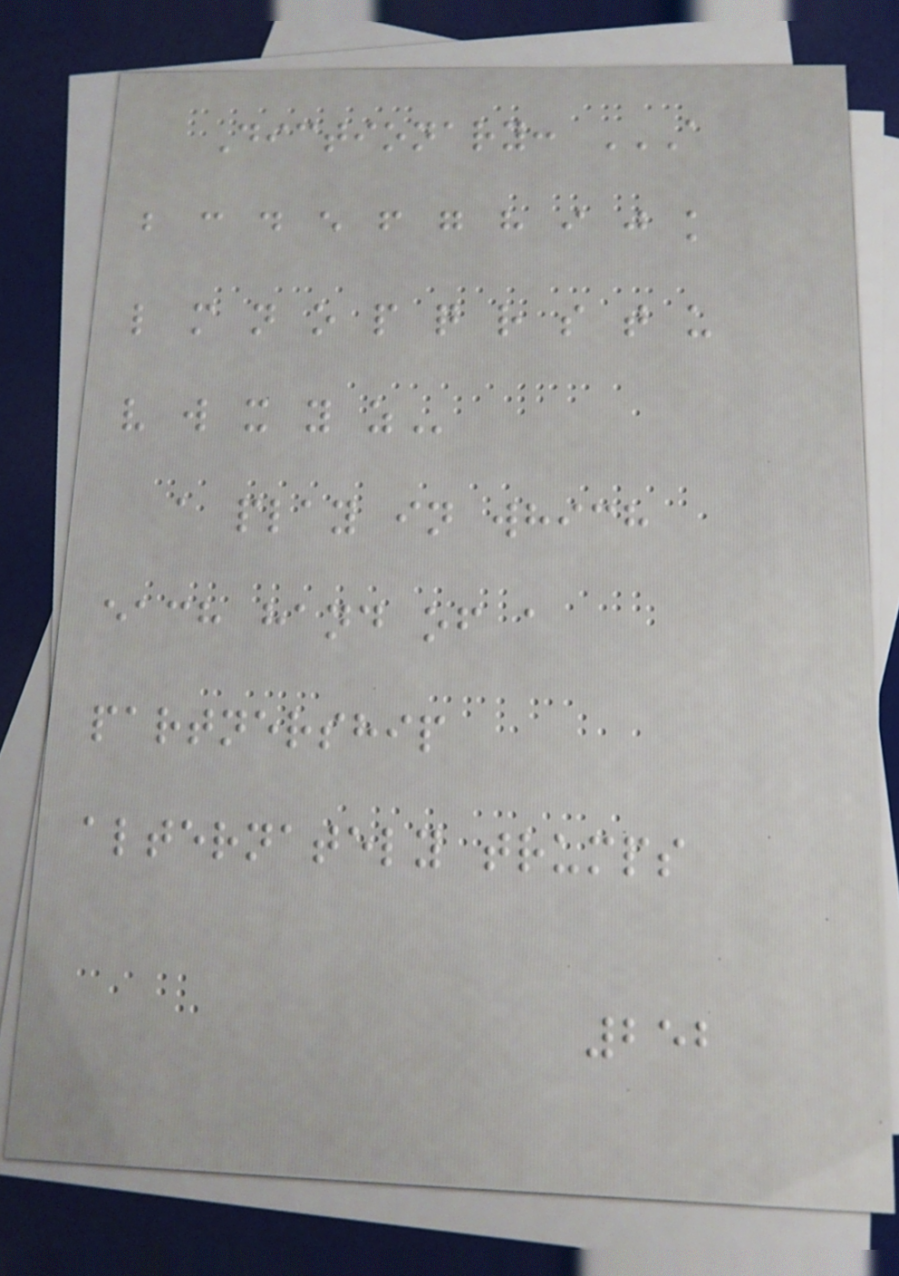Dictionary: A
B C D E F G H I J K
L M N O P Q R S T U
V W X Y Z
a play in which
each hand of a
partnership
alternately trumps
252
